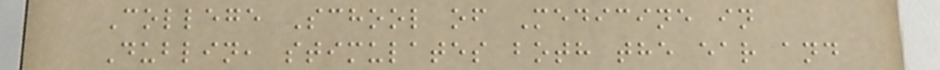College School of Medicine in
Dublin, stimulates both the ear and
